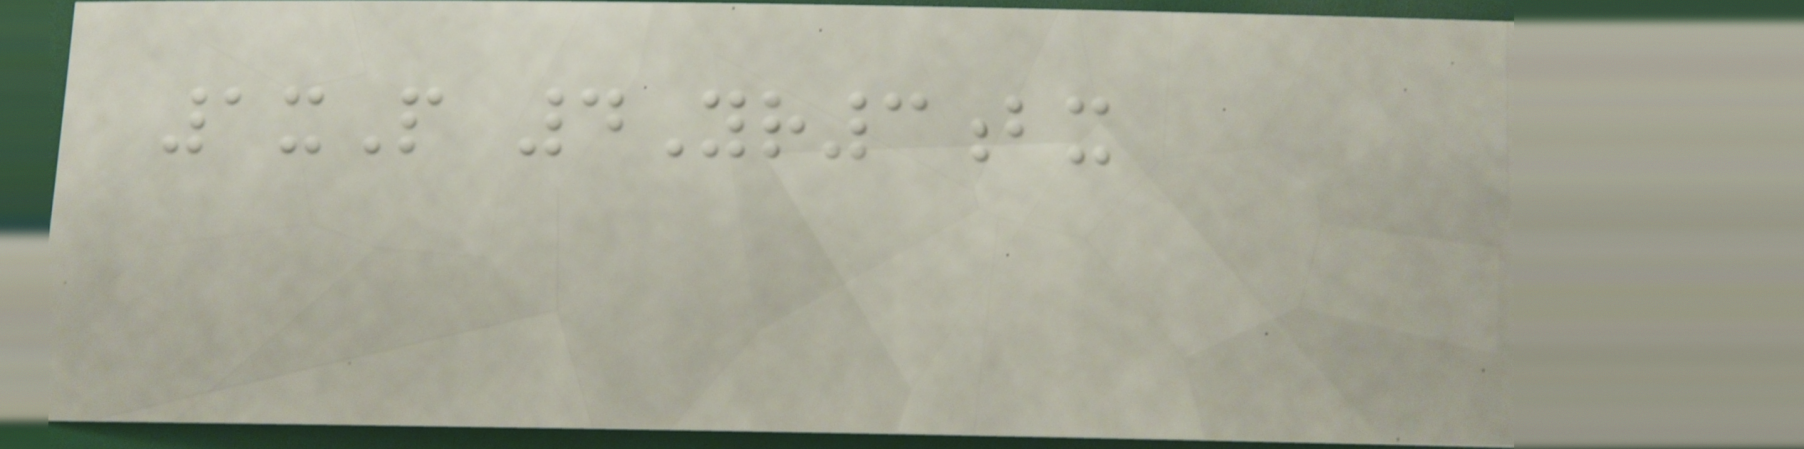1xP 4Yr3bx
